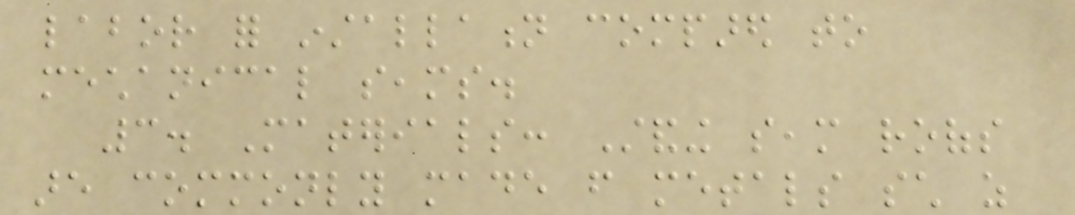labor for installation compared to
mechanical seams.
3. Materials: Standing seam roofs
are commonly made from metals such as
